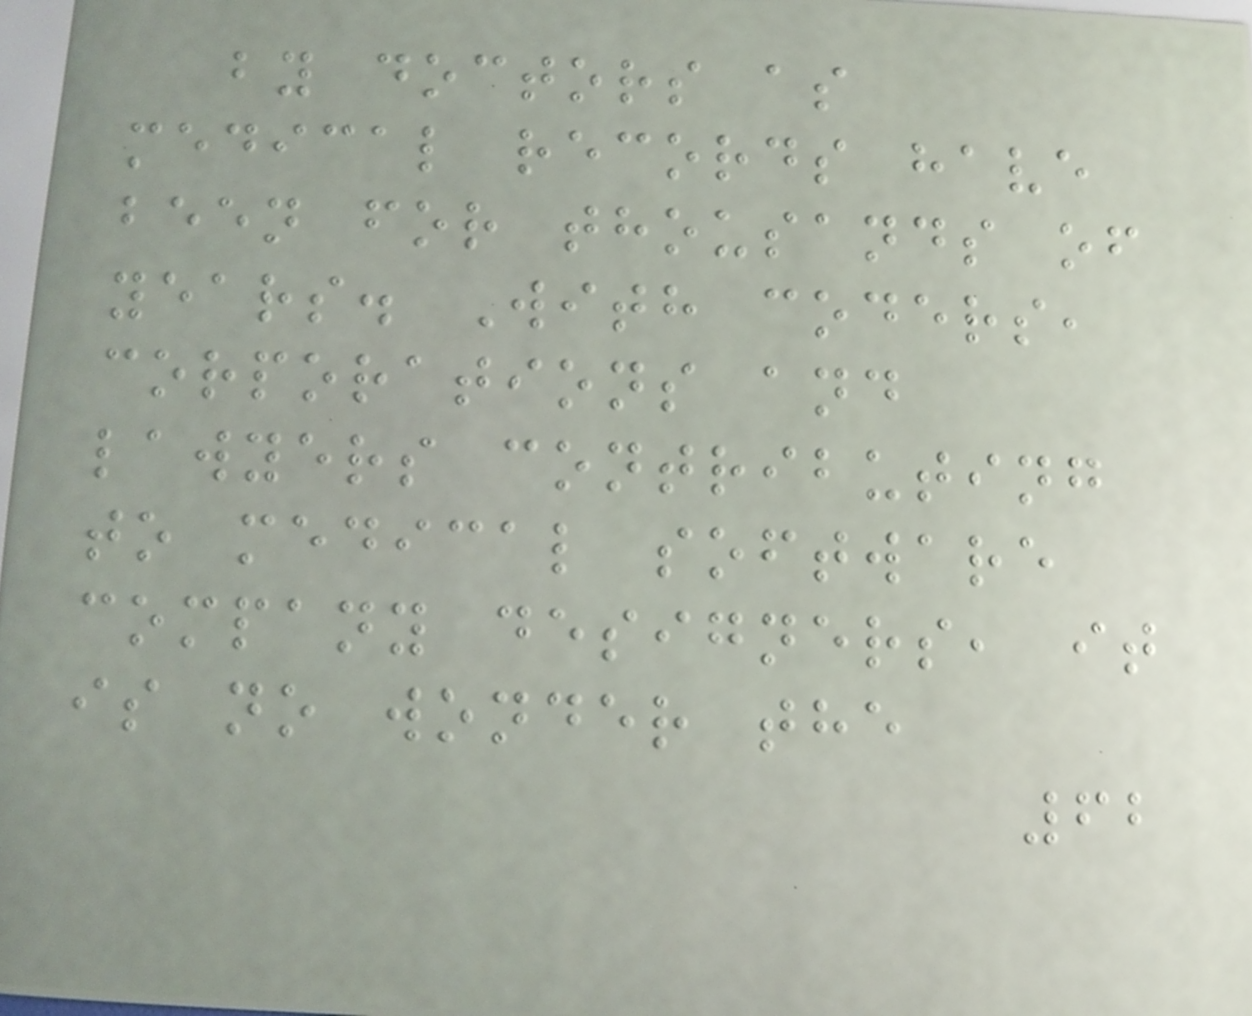by doctors as
medical records have
been for thousands of
years. With coders,
corporations and
lawyers contributing
to medical software
company designers, it
is no wonder the
62
